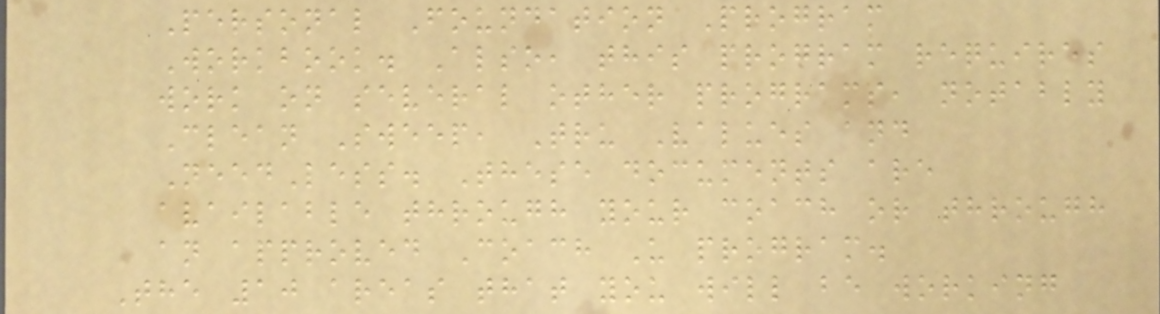Personal Foundation Program
Workbook. Also, this program requires
work on several other programs, notably
Clean Sweep, Tru Values and
NeedLess. These documents are
available through your coach or through
an approved Coach U program.
The 10 areas that you will be working
